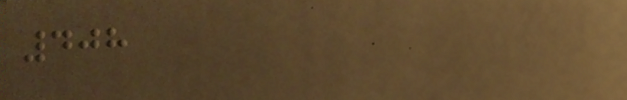408
